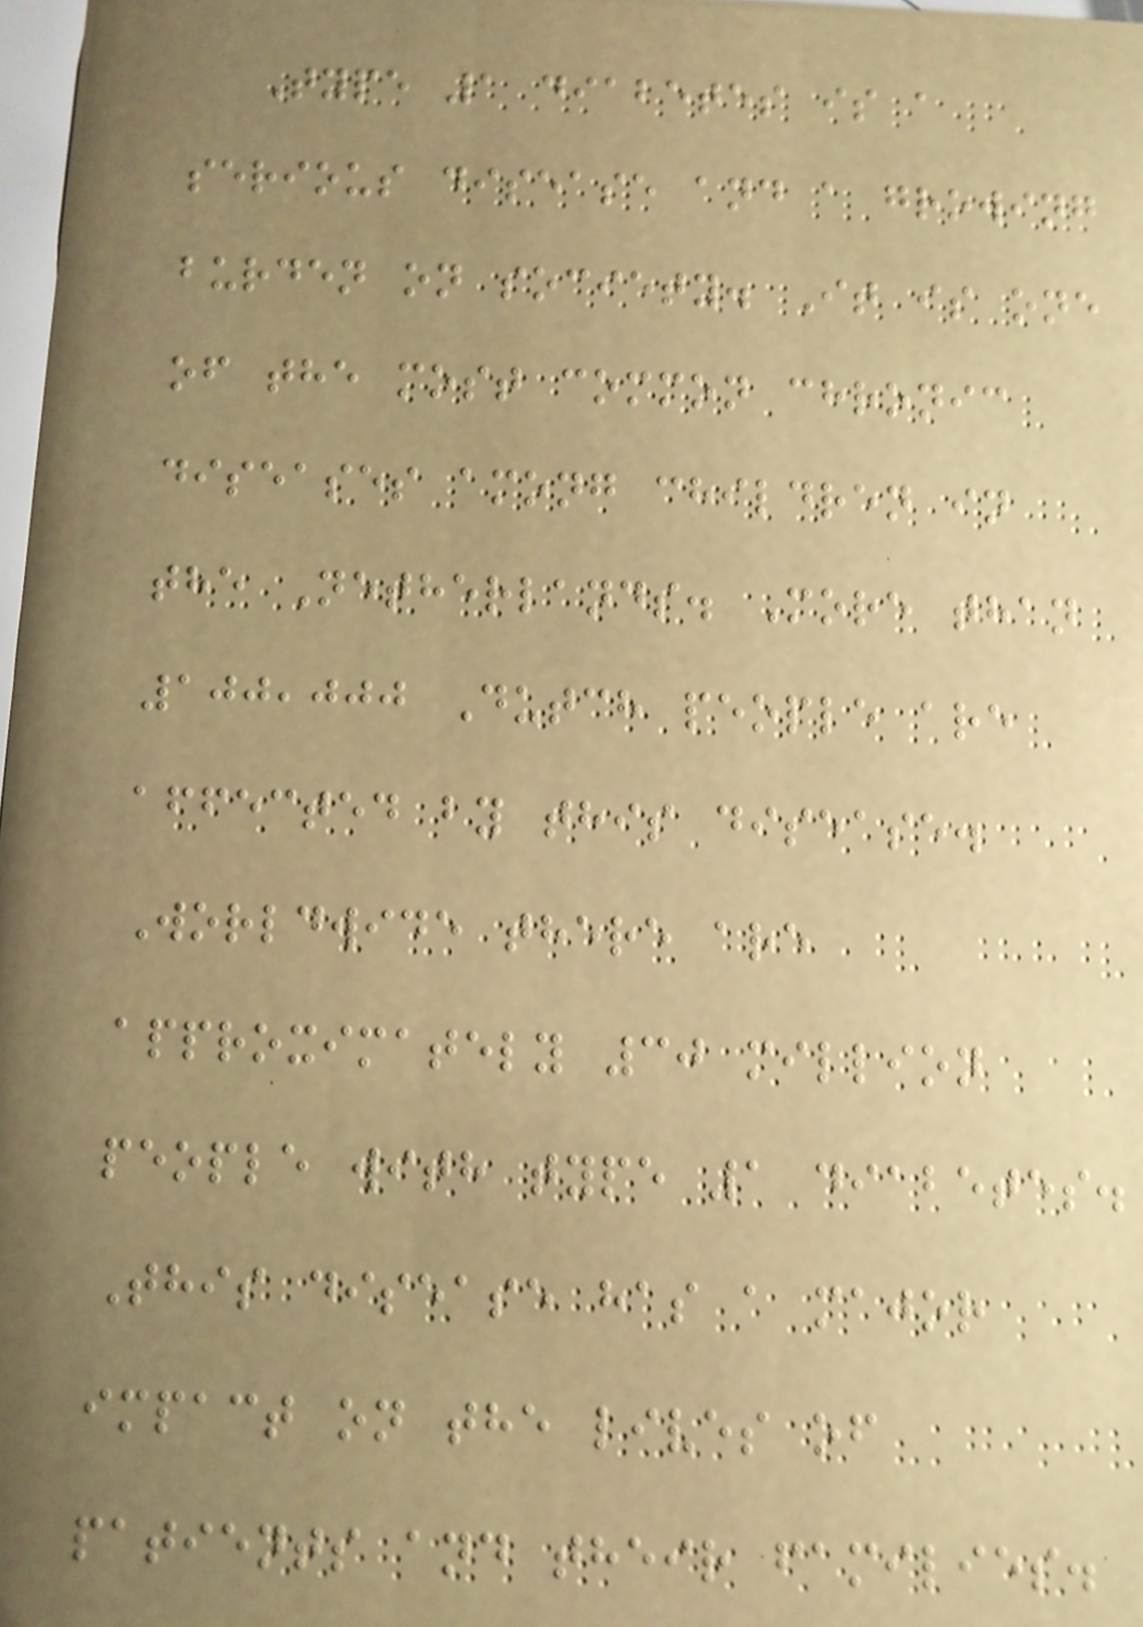Type 1 diabetes is a
serious disease and a growing
burden on society. It is one
of the most common chronic
diseases among children in
the Netherlands. More than
100,000 Dutch people are
affected by this disease.
Worldwide there are
approximately 30 million
people with type 1 diabetes.
This disease has a major
impact on the lives of
patients and their families.
